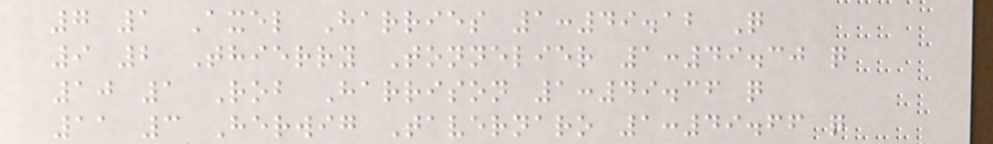7 1 Axel Harries 1:49.12 Q
9 2 Thierry Tonnelier 1:49.30 q
10 1 Rob Harrison 1:49.36 q
11 3 Herwig Tavernaro 1:49.66 q
